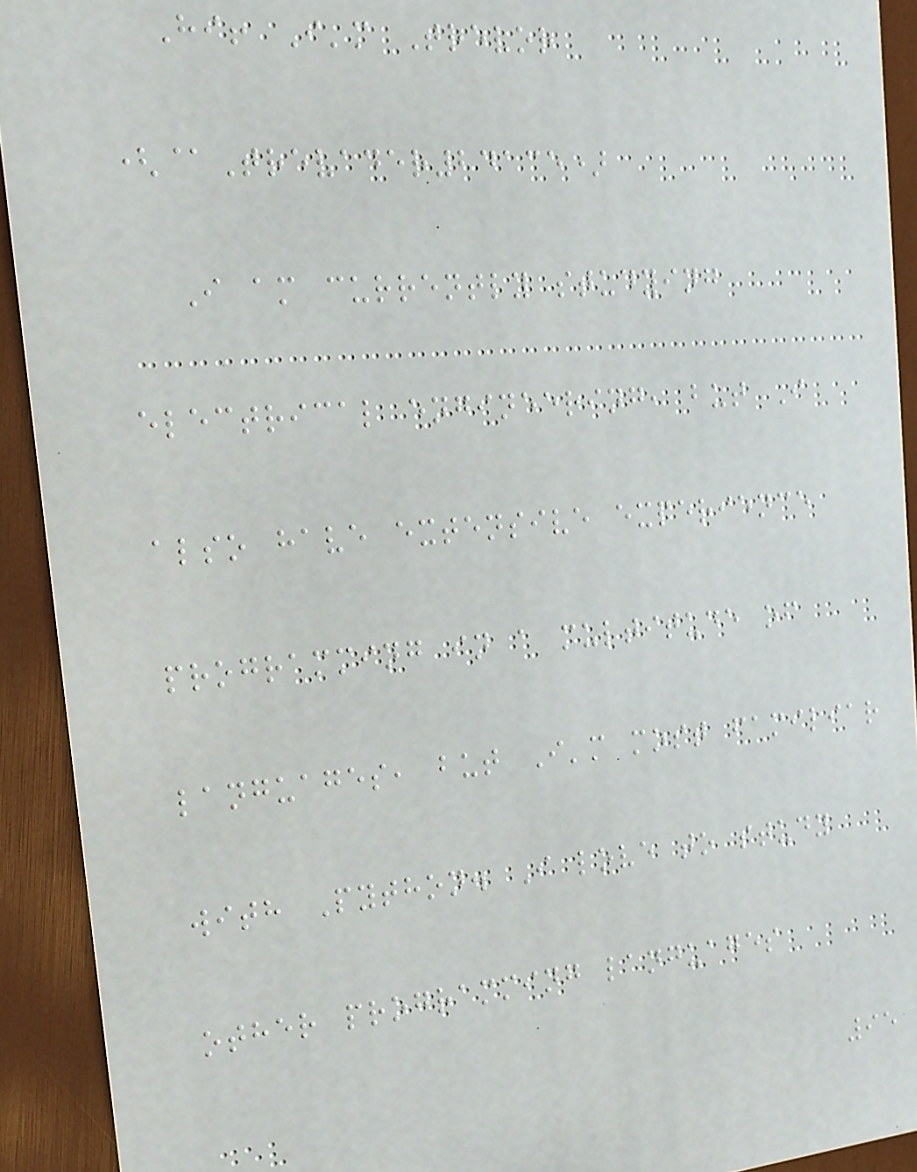Hi! I'm Trevor
(@Trevader24135)
I am currently studying
electrical engineering, but I
also have extensive experience
programming in a multitude of
languages, but I'm most familiar
with Python. I love to study
other programming languages
95
